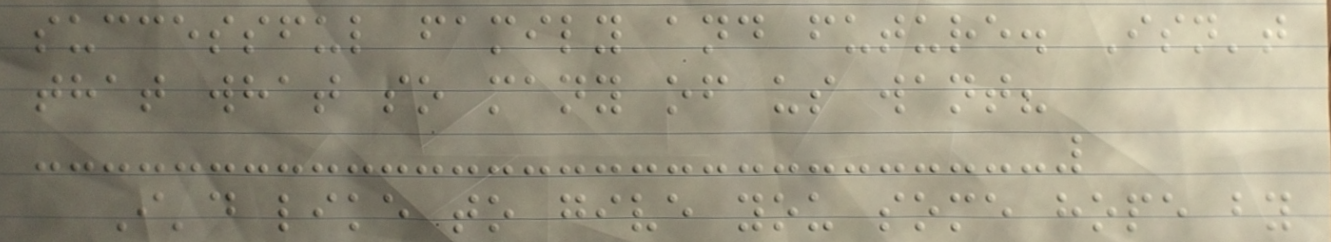successful family and future. Isn't
that what so many of us want?
I'd like to give you some hope by
